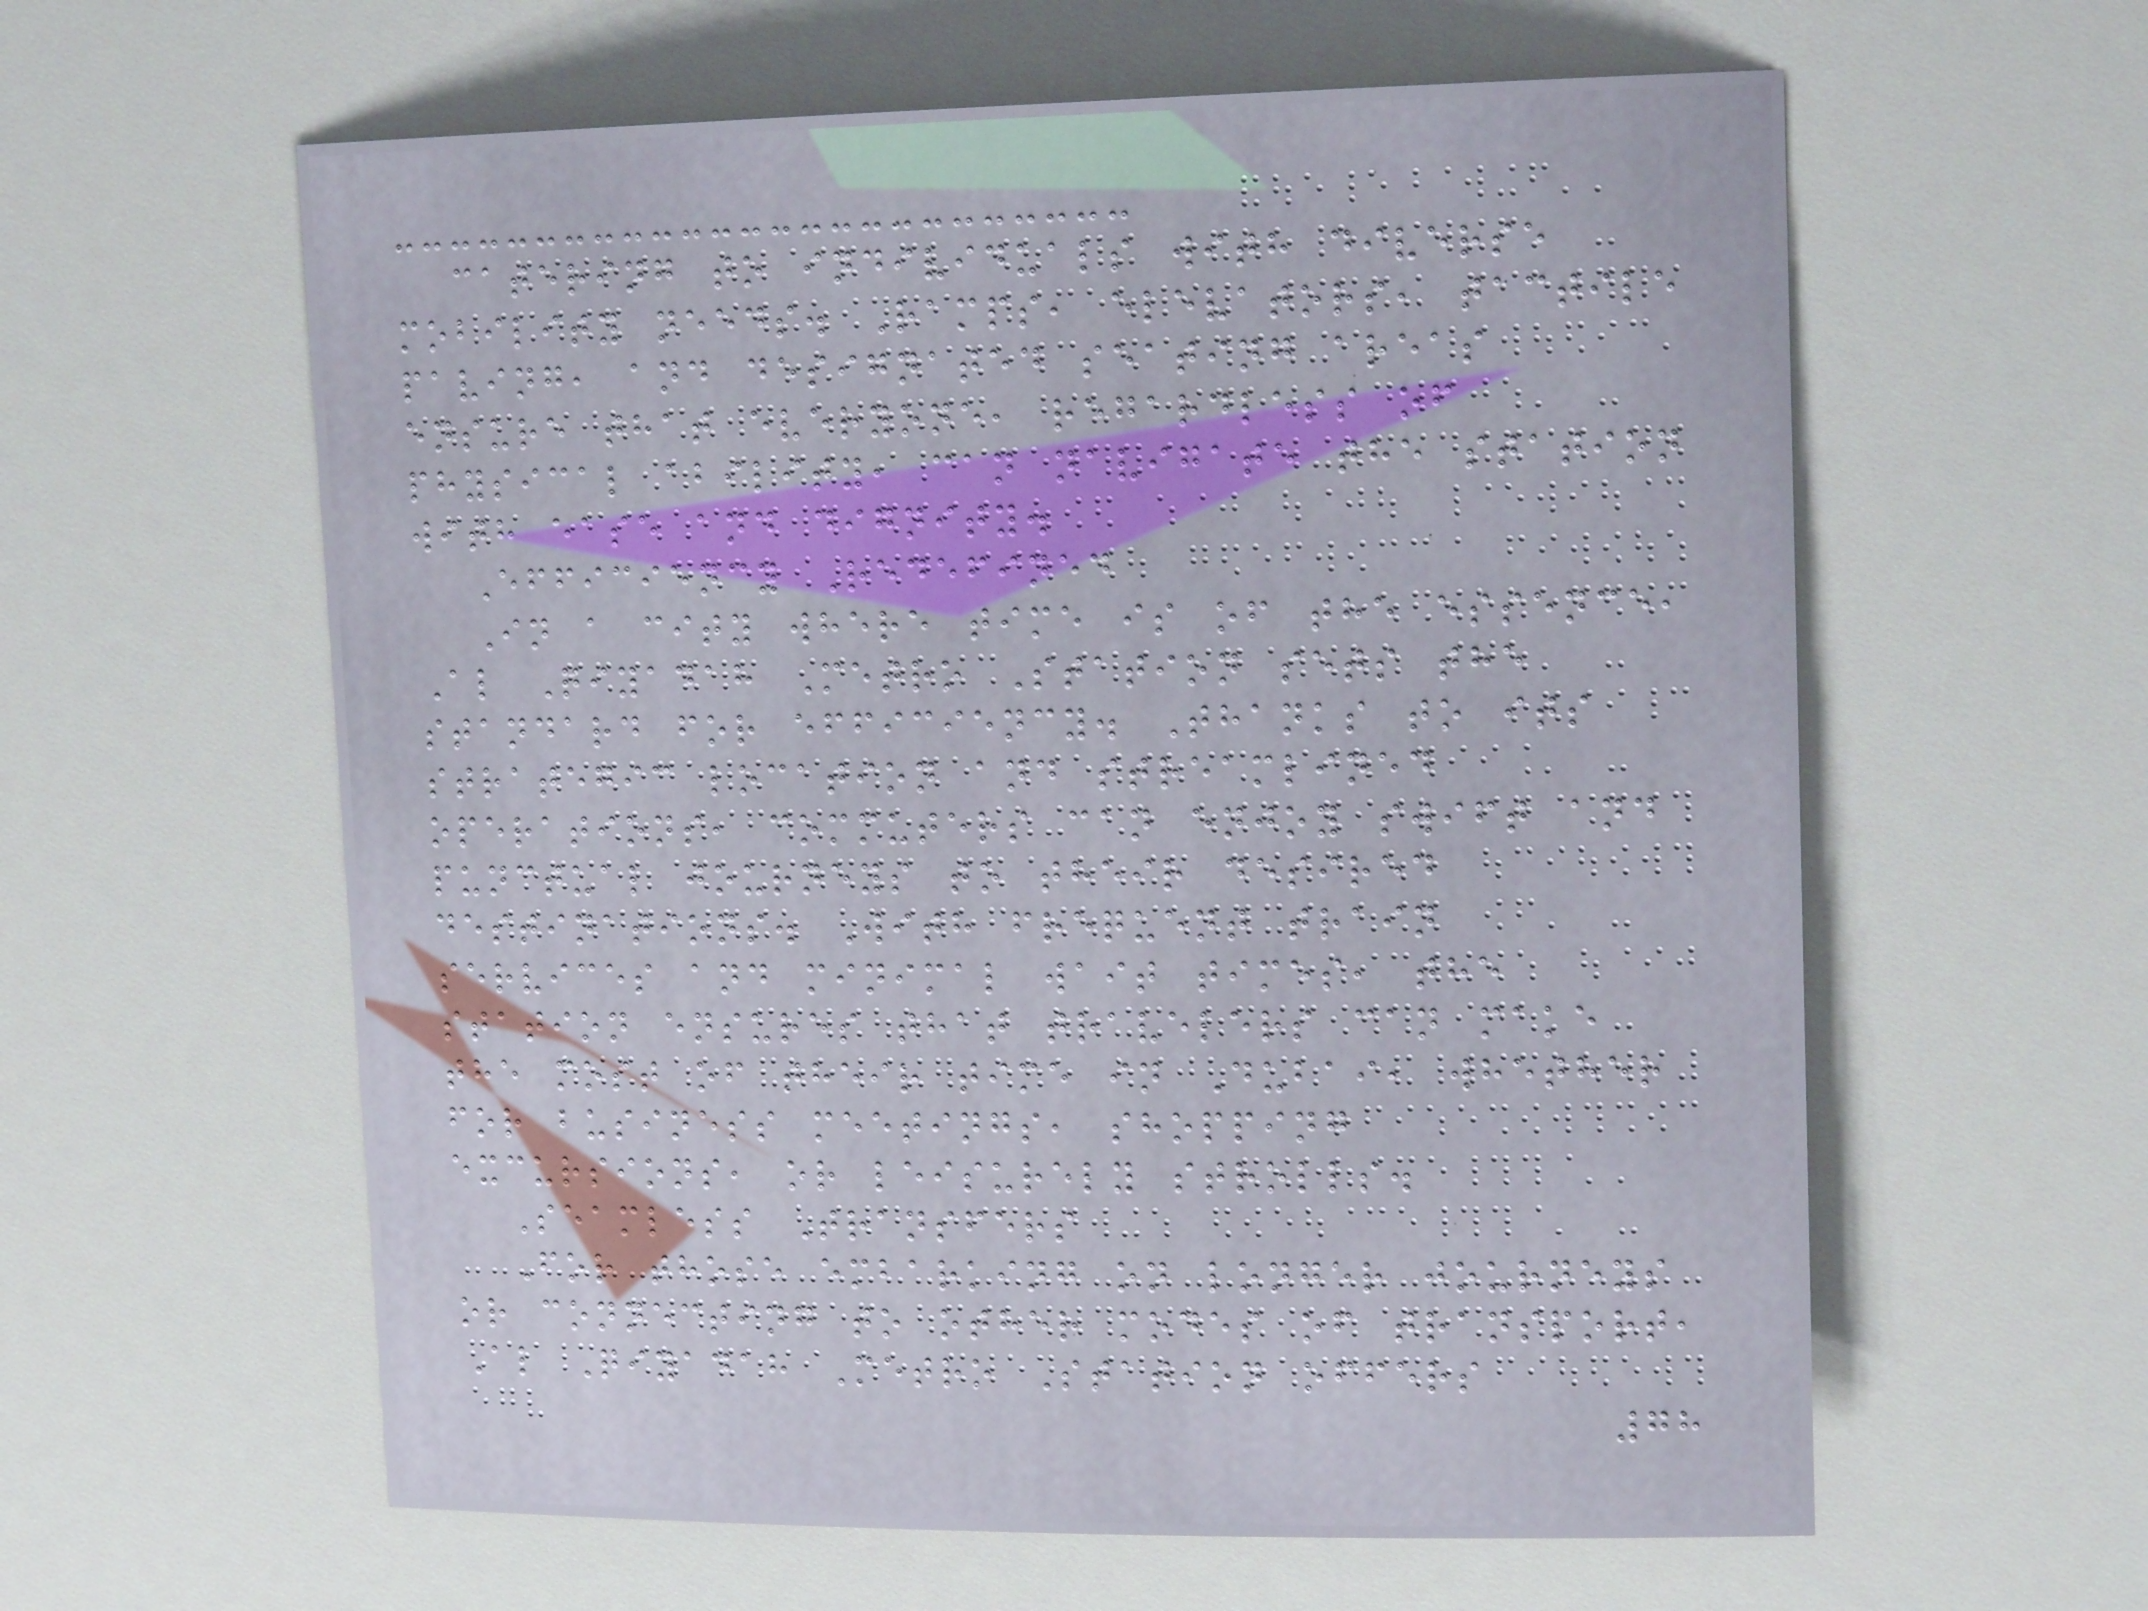catering to individuals with diverse
mobility needs. Ramps, elevators, tactile
paving, and designated seating areas
ensure that everyone, regardless of
physical ability, can navigate the station
with ease and dignity.
Efficiency Redefined
In a city where time is of the essence,
Al Qiyadah Metro Station sets the
standard for efficiency. Thanks to its
strategic location and streamlined
operations, commuters can enjoy swift and
punctual journeys to their desired
destinations. With frequent train
services and minimal wait times, the
station ensures that travelers can make
the most of their time in Dubai, whether
for business meetings, shopping
excursions, or leisurely strolls.
Seamless Transfers
For those embarking on longer journeys
or connecting to other modes of transport,
Al Qiyadah Metro Station offers
78
